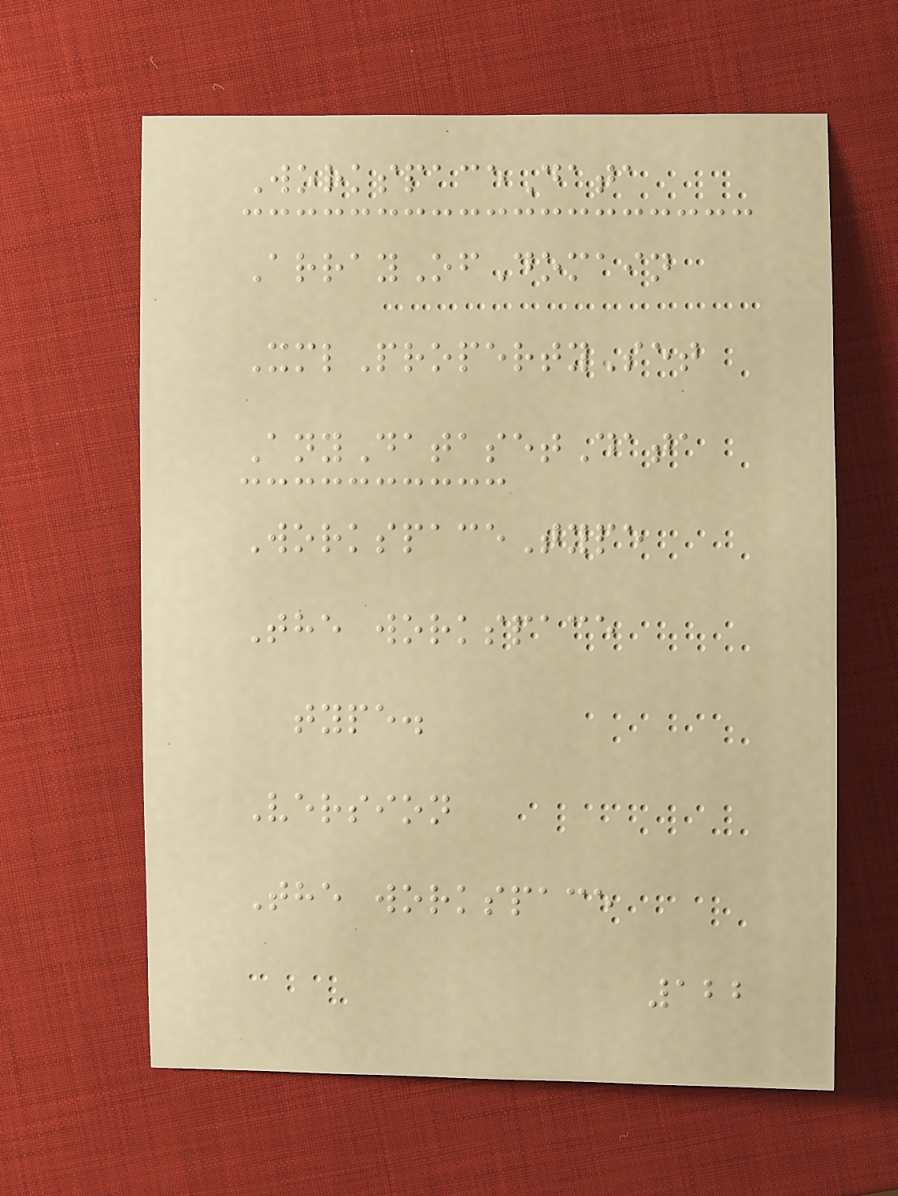WorkspaceData
ArrayOfDomain
XmlPropertySet
AnyDatasetData
WorkspaceType
The workspace
type.
Version
The workspace
122
